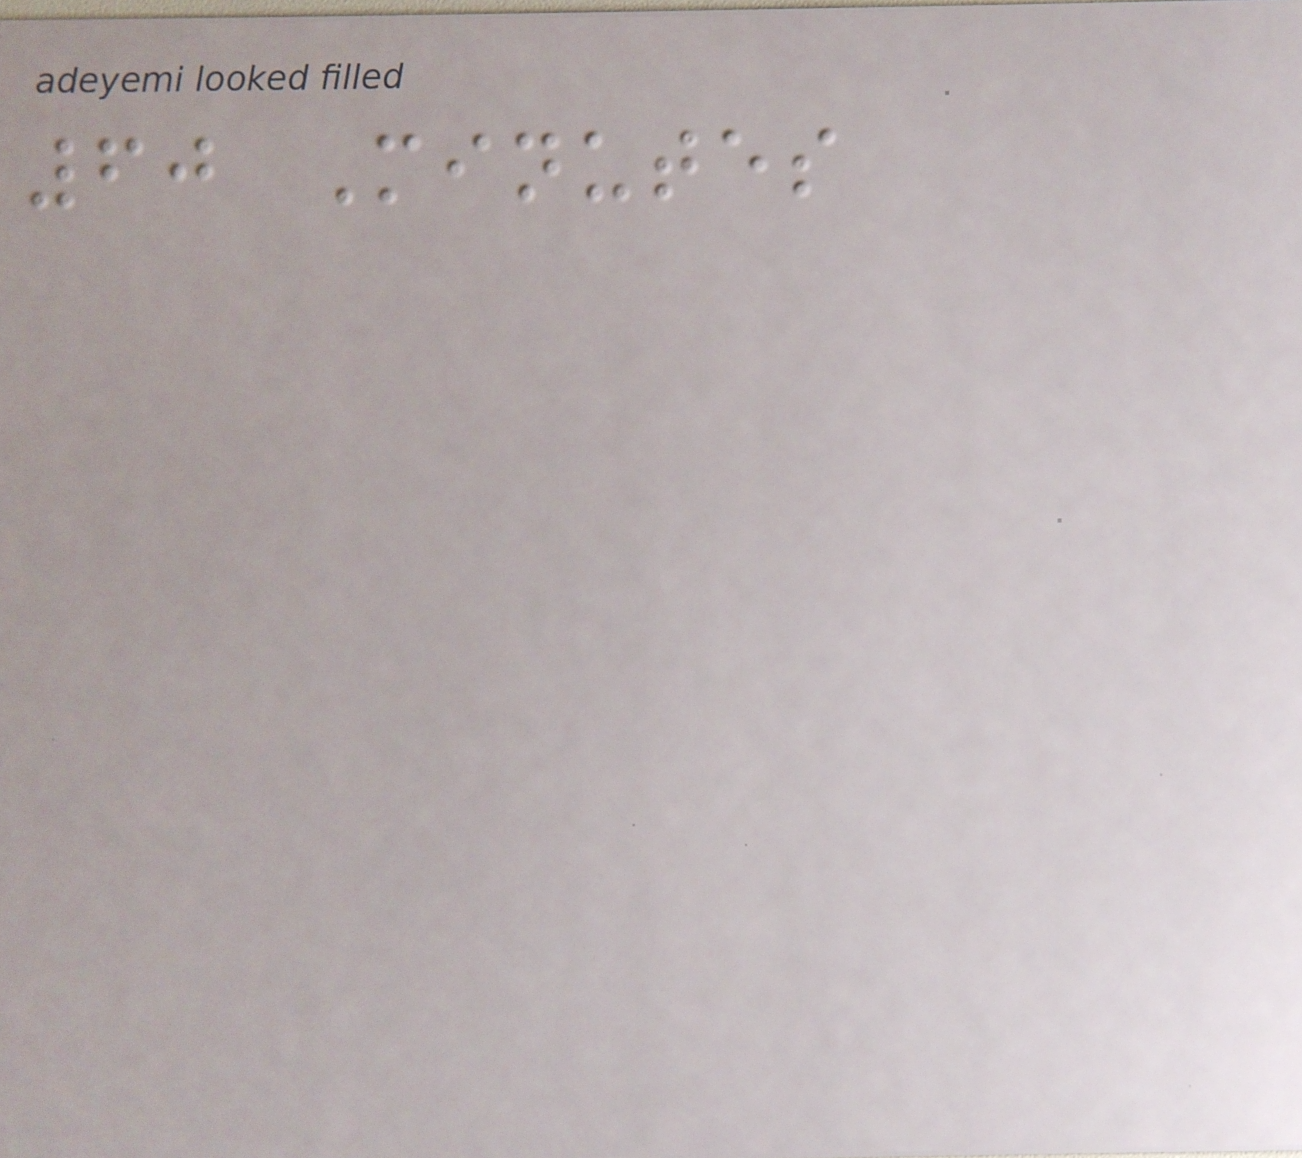60 Minutes
